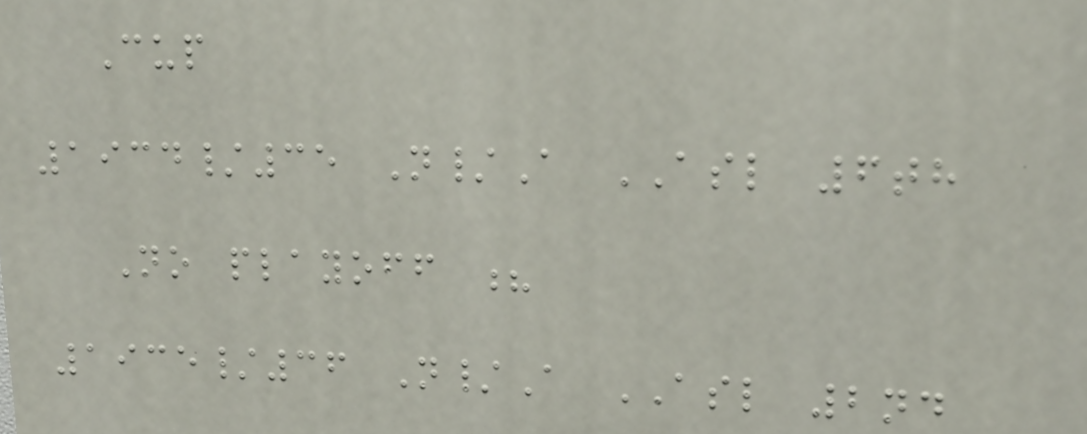Cup
1934/35 N/A ASL 6th
No playoff ?
1935/36 N/A ASL 2nd
